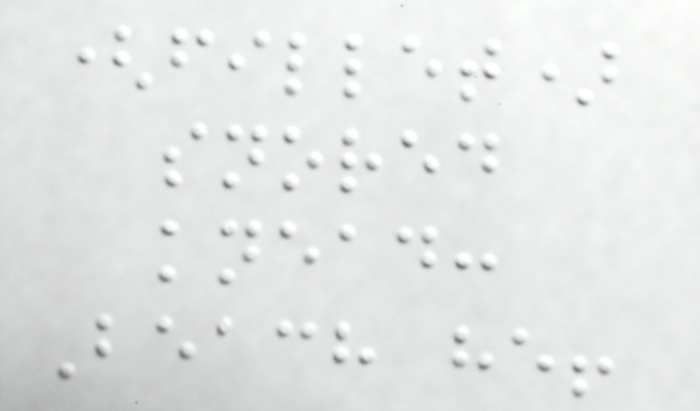(fillet)
snored
knead:
Beach he!
